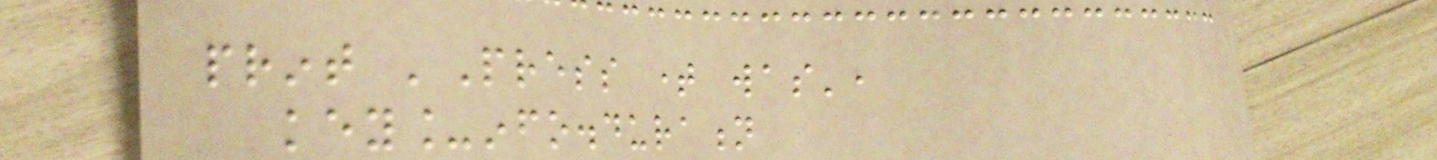print 'Press time was',
key_info.duration
